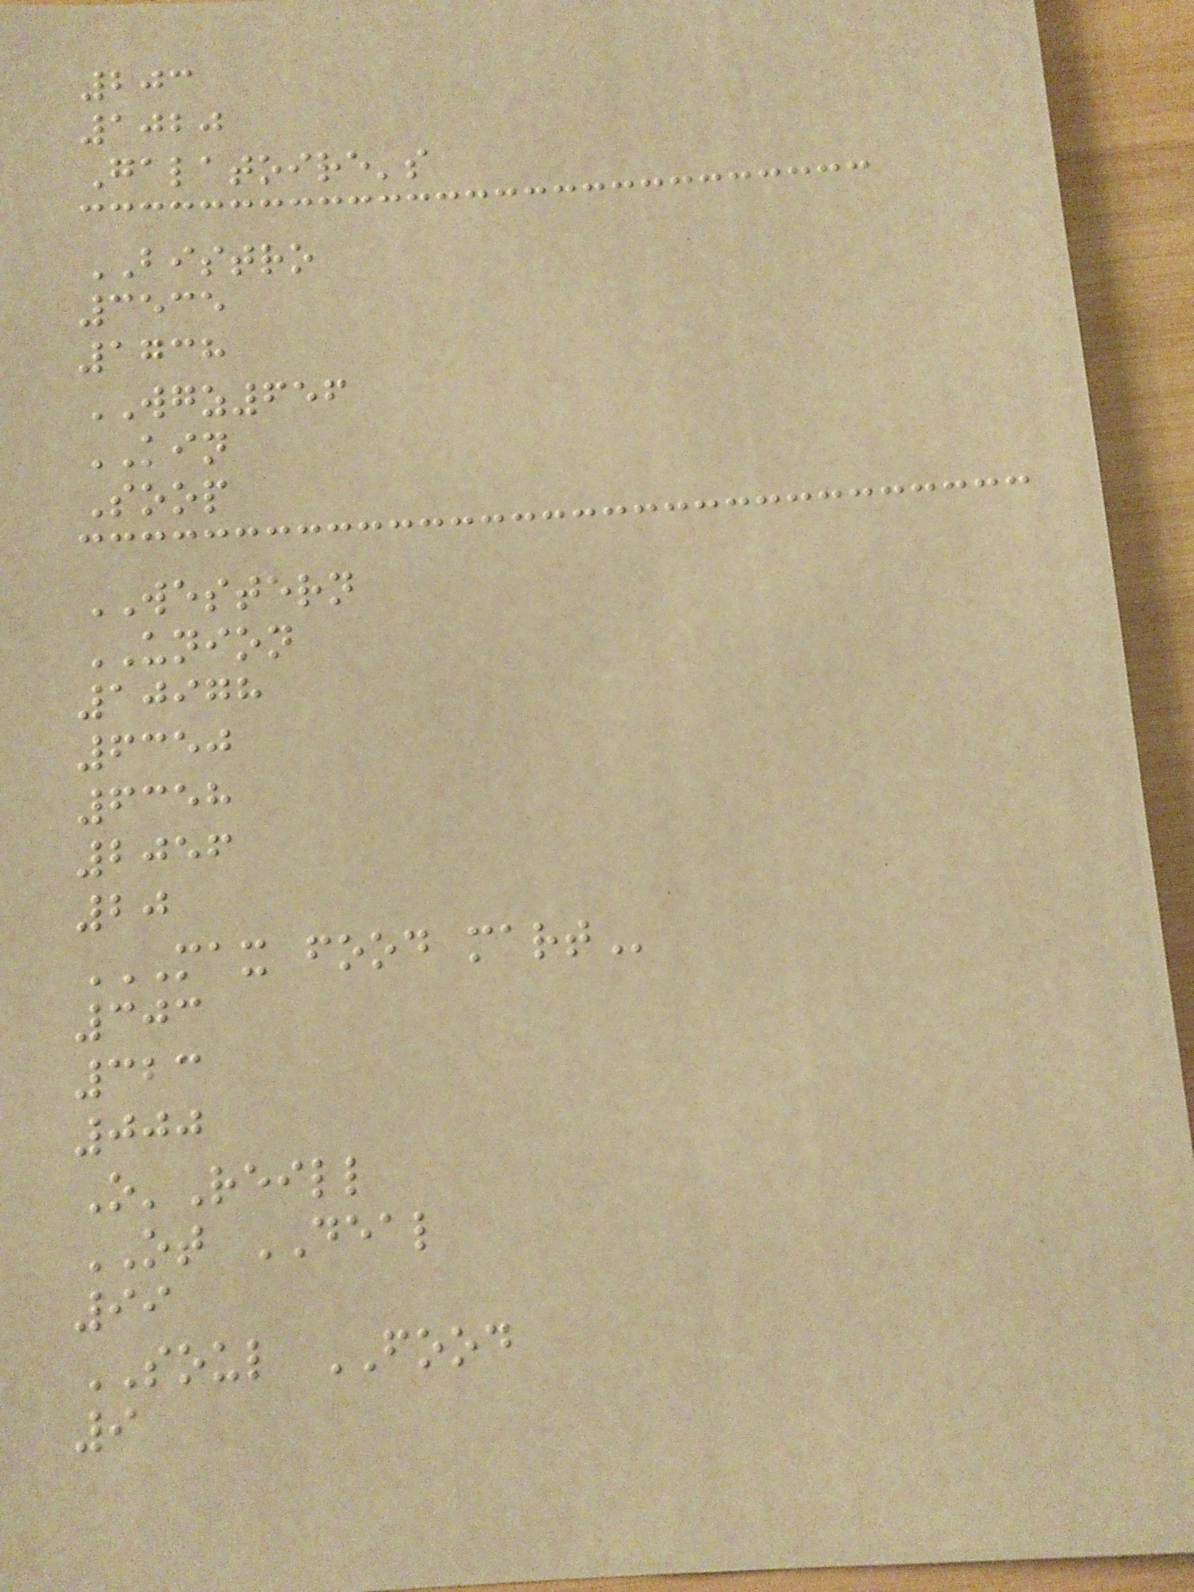203
1020
Galatoire's
BISTRO
3535
1738
WGZ656
KIN
Soop
WESTERN
UNION
10978
6350
6358
2056
20
MAX FOOD MART
303
323
000
O'Reill
OT DEAL
99
SOUL FOOD
9
